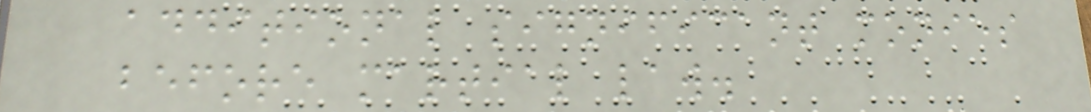additional significant monies
before martial law.
